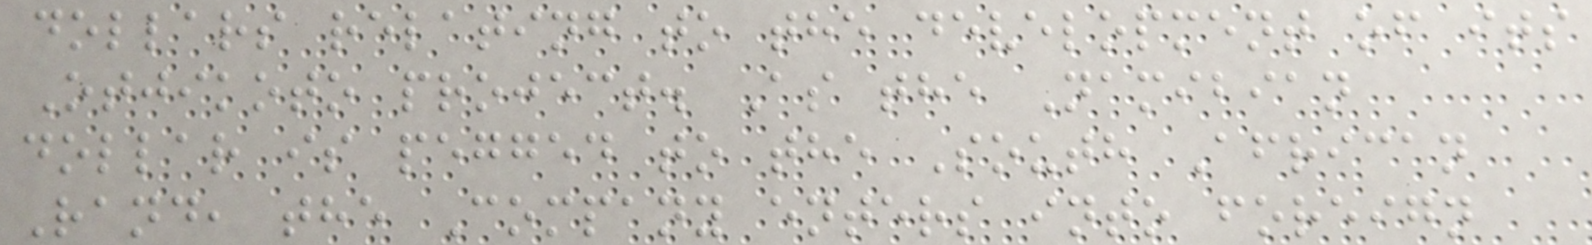dollars relating to the development of its
Otjikoto project. As the Namibian
dollar is pegged to the South African
Rand, the Company enters into foreign
